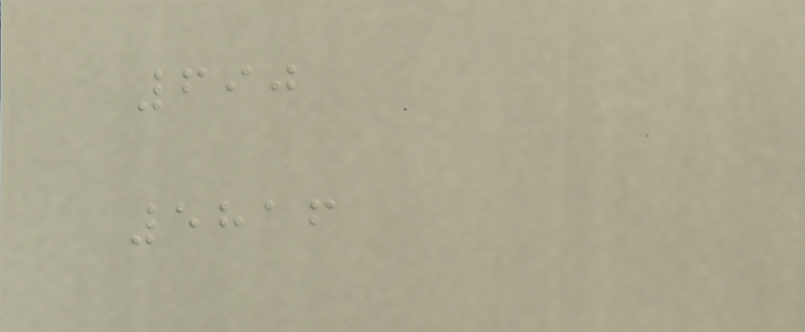690
5816
